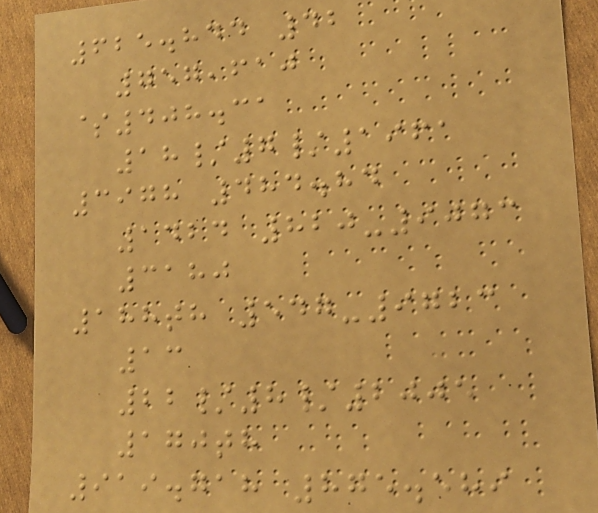625.844 42
757,610
$408.31
18/7/1961
3978 484.84
1424 820-9073
3180
188th 547-9723
13
22/8/2005
170th
919.718 875.589
